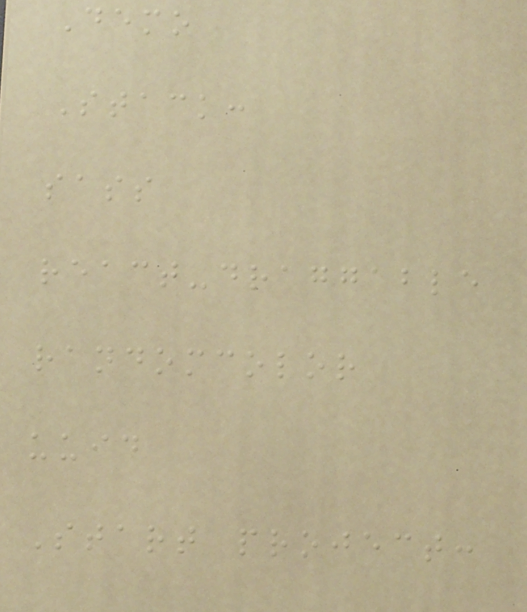Demo
Stack:
sass
react-draggable
randomcolor
uuid
Start project:
